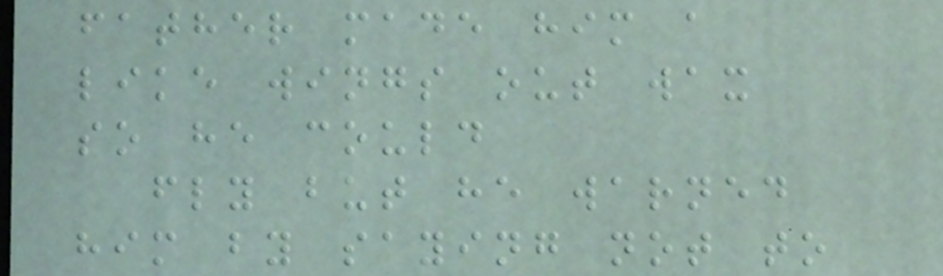father made him a
like wings out wax
so he could
fly but he warned
him by saying not to
